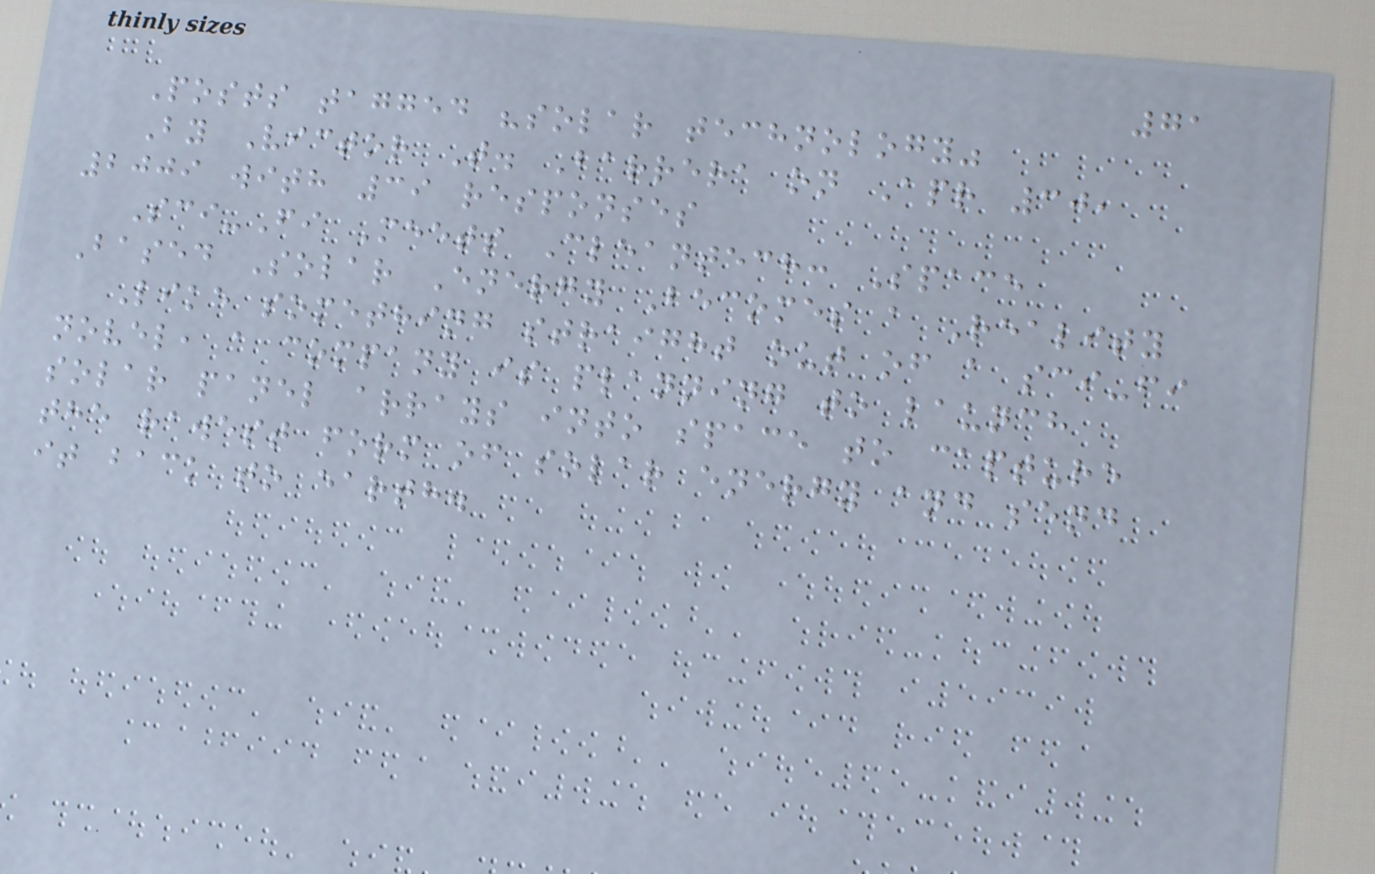71
Posts tagged "solar technology"
By Victor T. Barrera on Apr 30,
2009 with 39 responses
Sci-Fi Meets Cleantech: Space
Based Solar Energy Becomes a Reality
Like something straight out of a sci-fi
novel, a company is planning to launch
solar panel arrays into space to capture
the rawest form of solar energy and send
it back to earth.
